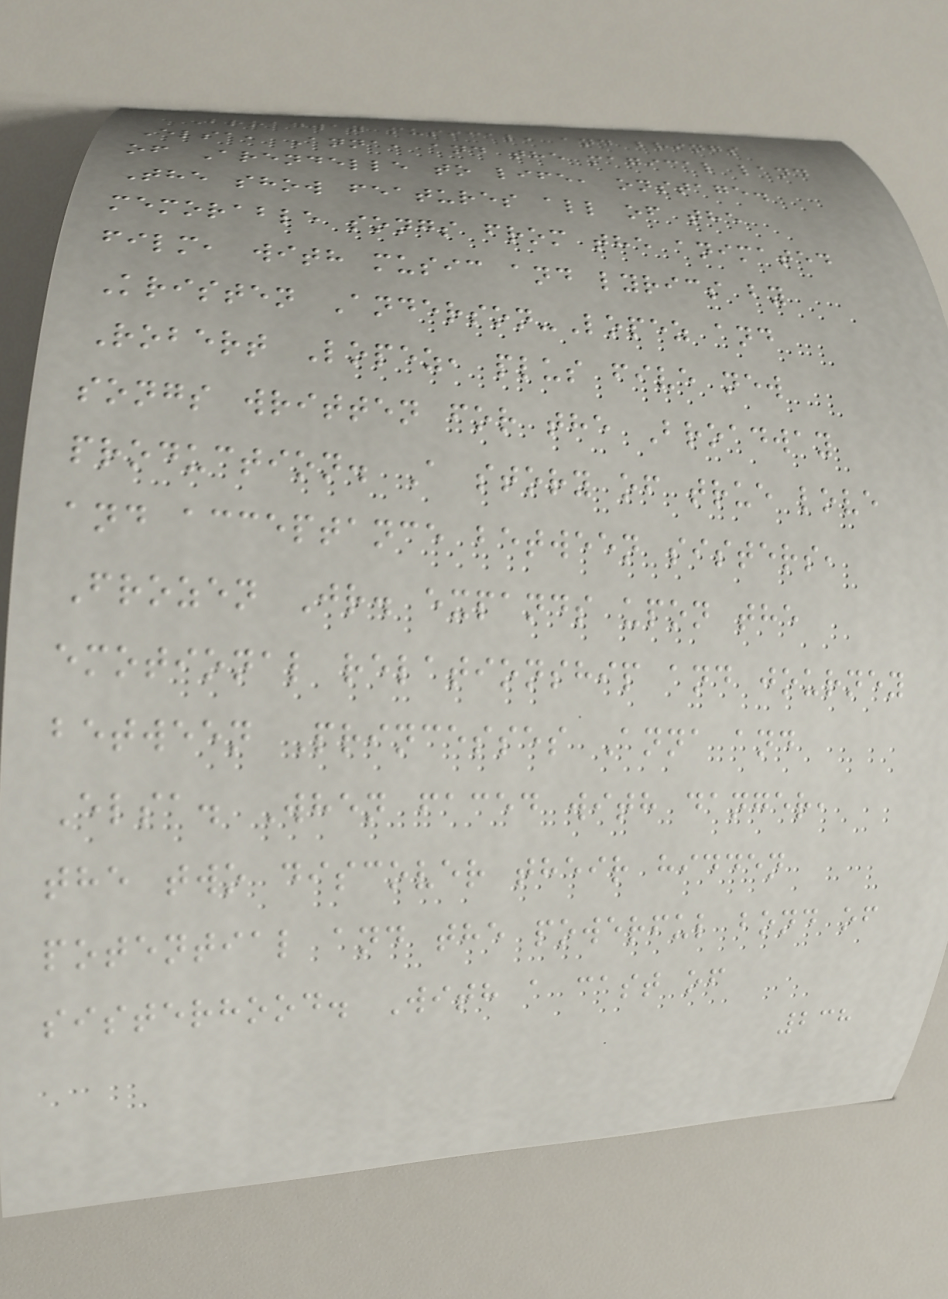Broadway musical, and brings
Elsa, Anna, and the magical land
of Arendelle to life, onstage.
The show features all of the
memorable songs from the animated
film, with music and lyrics by
Kristen Anderson-Lopez and
Robert Lopez, plus five new
songs written for the Broadway
production. A story of true love
and acceptance between sisters,
Frozen Jr. expands upon the
emotional relationship and journey
between Princesses Anna and
Elsa. When faced with danger,
the two discover their hidden
potential and the powerful bond of
sisterhood. With a cast of
238
